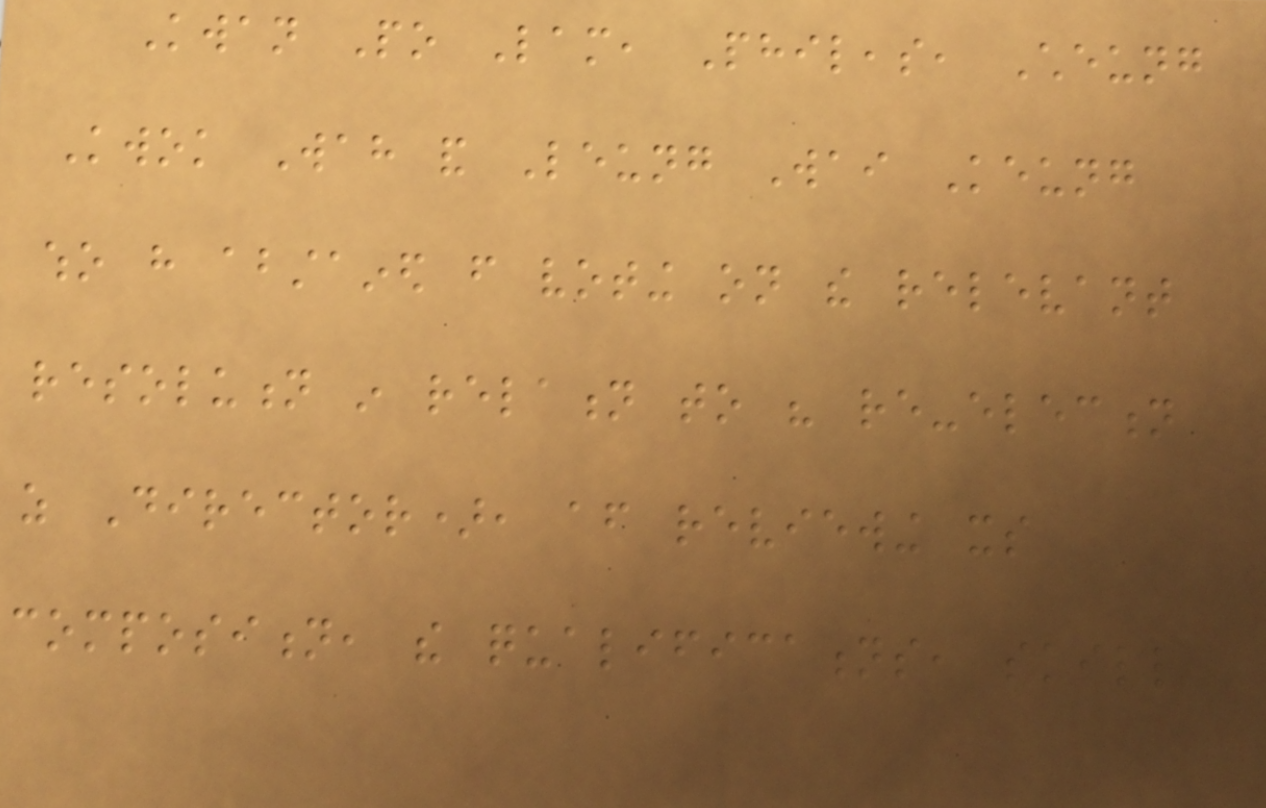Kwan Po Lam, Phileas, Cheung
Kwok Wah and Leung Wai Keung
who have abstained from voting on the relevant
resolution in relation to his re-election
as Director), after reviewing its
composition, the qualifications, skill
